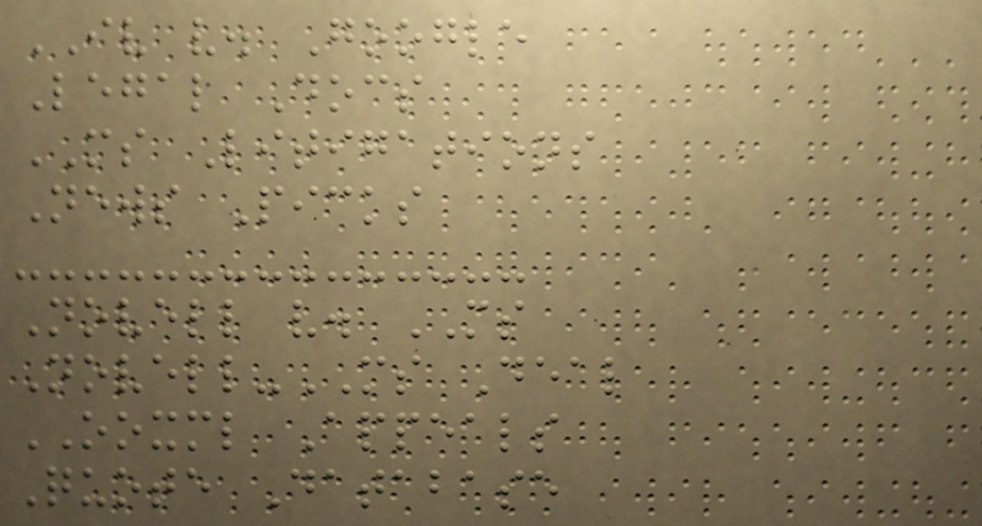IV v. Google
Legal Docs
MS Litigations
News Picks
Novell v. MS
Novell-MS Deal
OOXML Appeals
Quote Database
